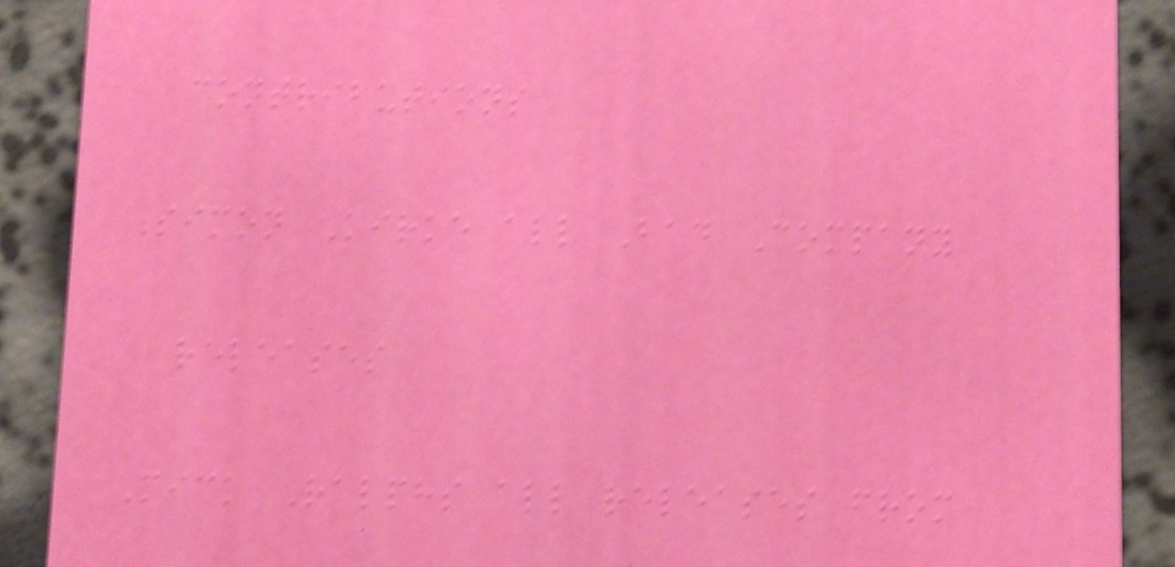contributions
Simon Kirke all Bad Company
releases
Mick Ralphs all releases from
